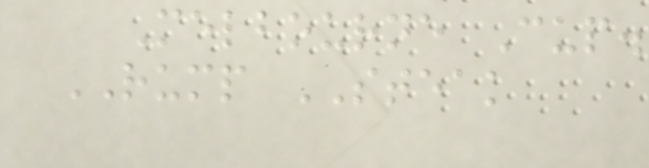Melbourne Cup.
RUMP STEAK
